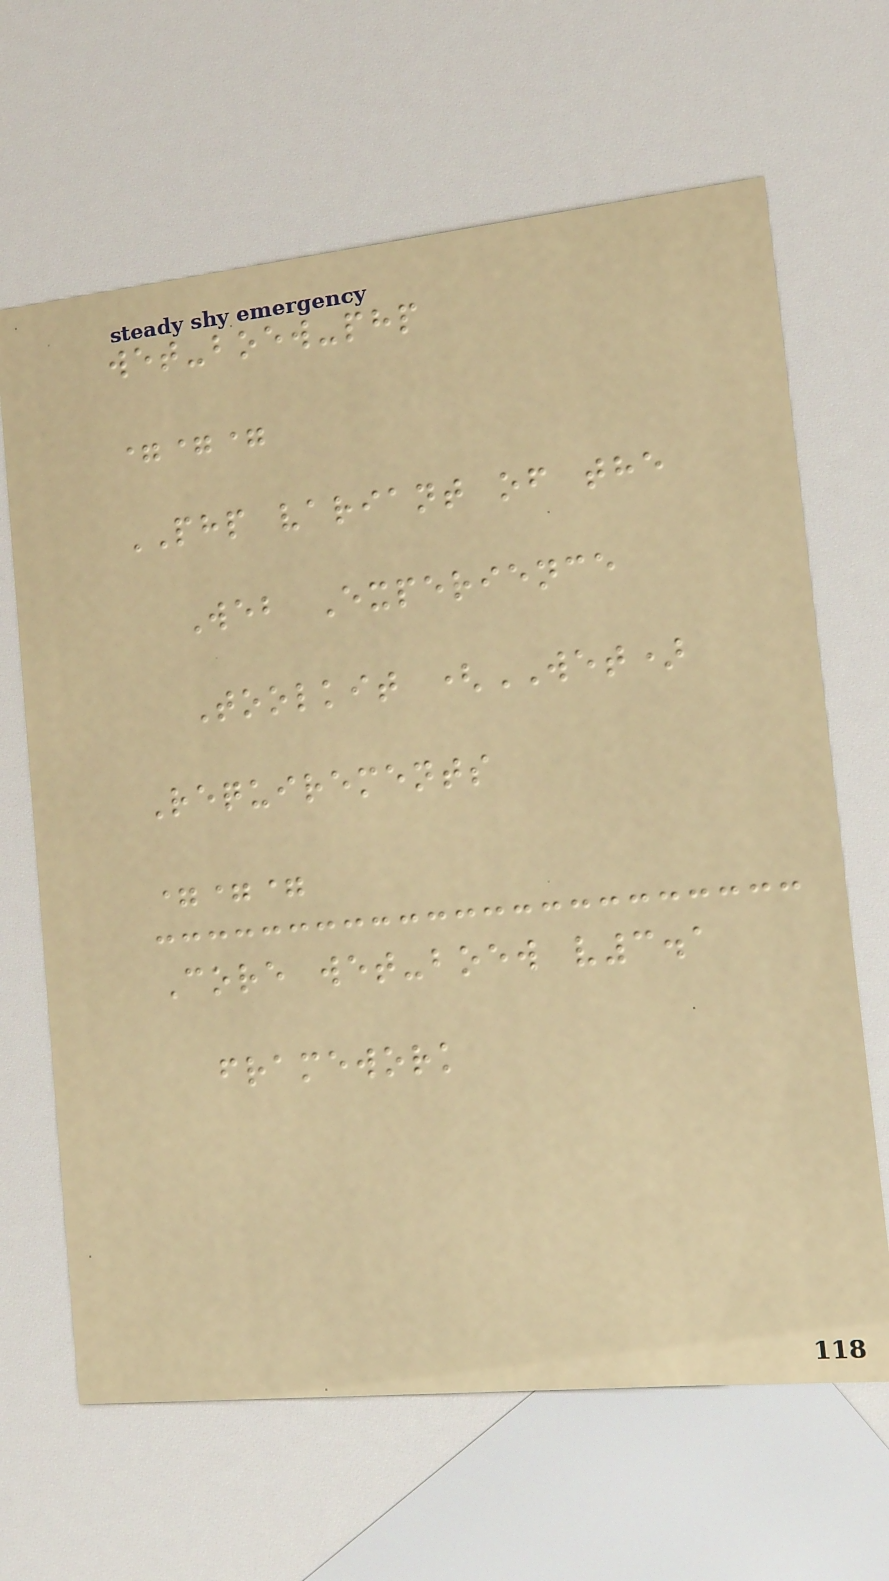wet-boew-php
===
PHP variant of the
Web Experience
Toolkit (WET)
Requirements
===
Core wet-boew v3.1
framework
